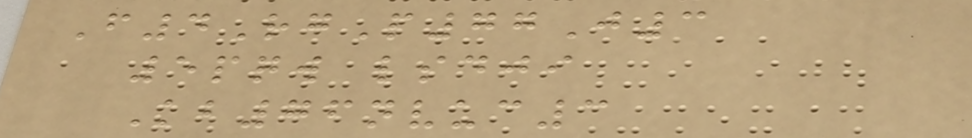F4RgP77J3
5pqw lsdji
Kb76nvuc3
